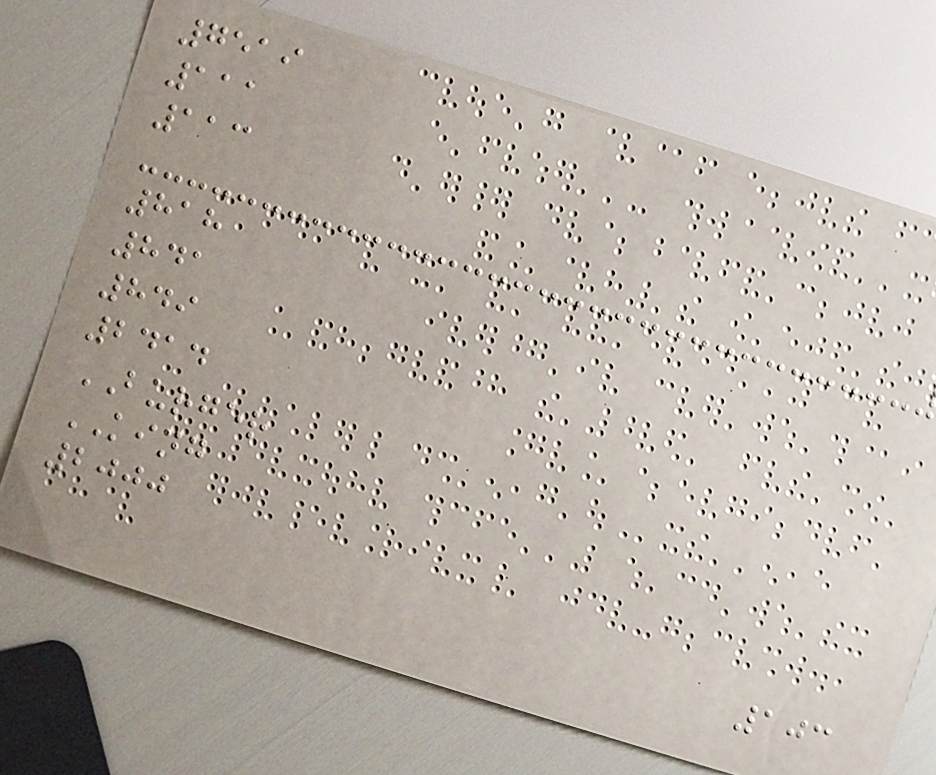7519
111
113
818
841
849
2414
BURGER
KING
2000
103
